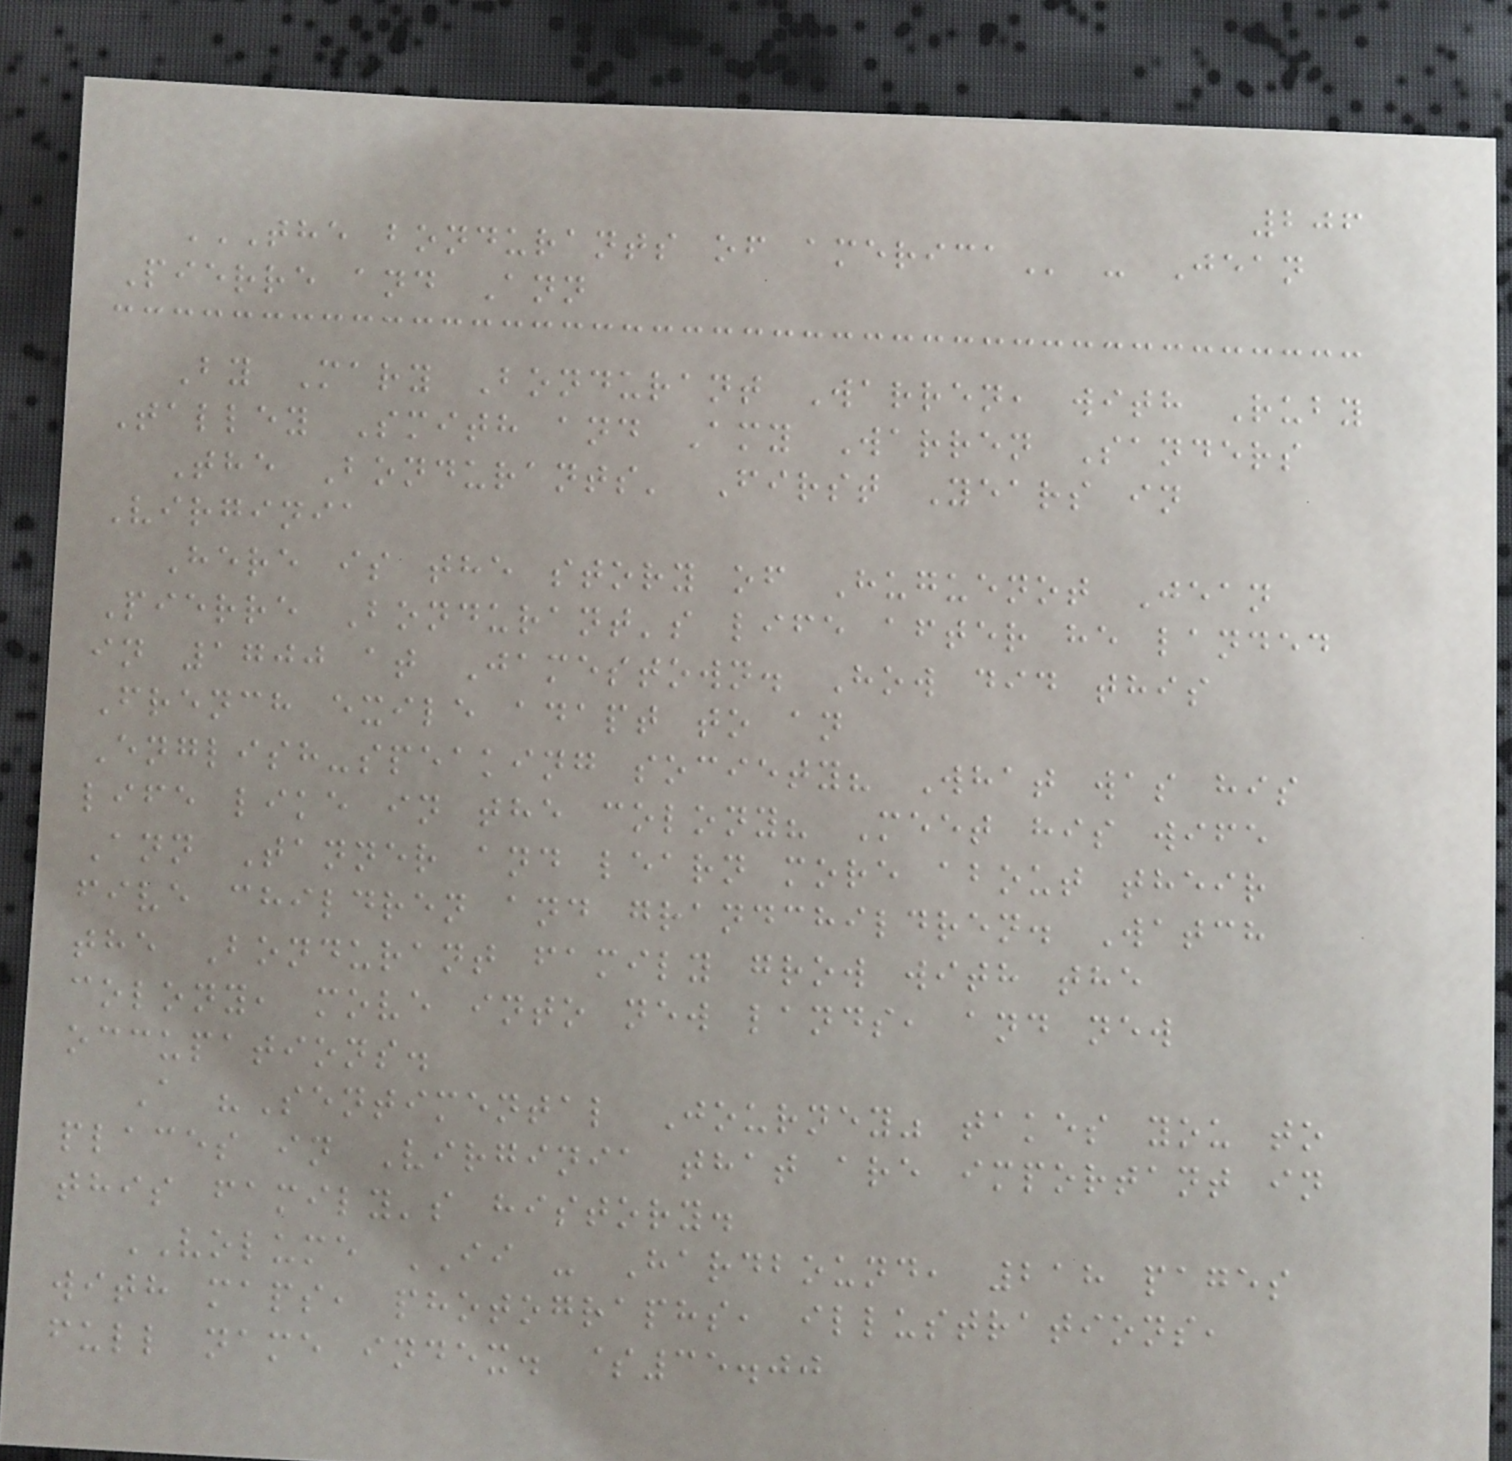206
THE BONDURANTS OF AMERICA - Jean
Pierre and Ann
By Mary Bondurant Warren, with Ruby
Talley Smith and Amy Warren Sanders
The Bondurants' First Years in
Virginia
Here is the story of Huguenot Jean
Pierre Bondurant's life after he landed
in 1700 at Jamestown. How did this
French exile adapt to an
English-speaking society? What was his
life like in the colony? Meet his wife
Ann Tanner and learn more about their
five children and grandchildren. Watch
the Bondurant family grow with the
colony, move into new lands, and new
occupations.
A "Sentimental Journey" takes you to
places in Virginia that are important in
this family's history.
VOLUME II - Hardbound, 218 pages
with maps, photographs, illustrations,
full name index. $35.00
